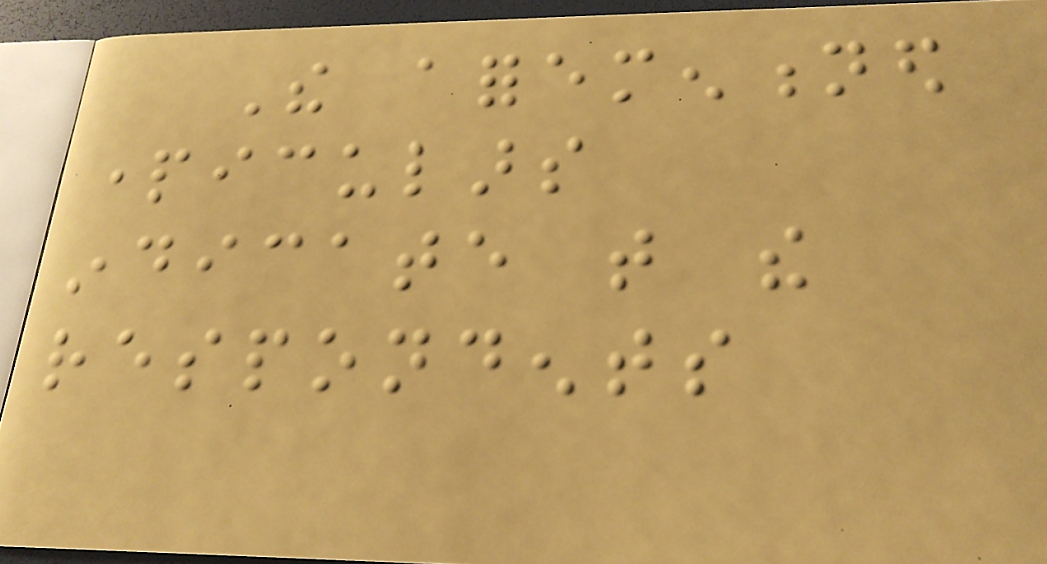The aforementioned
particulars
indicate that the
respondents
